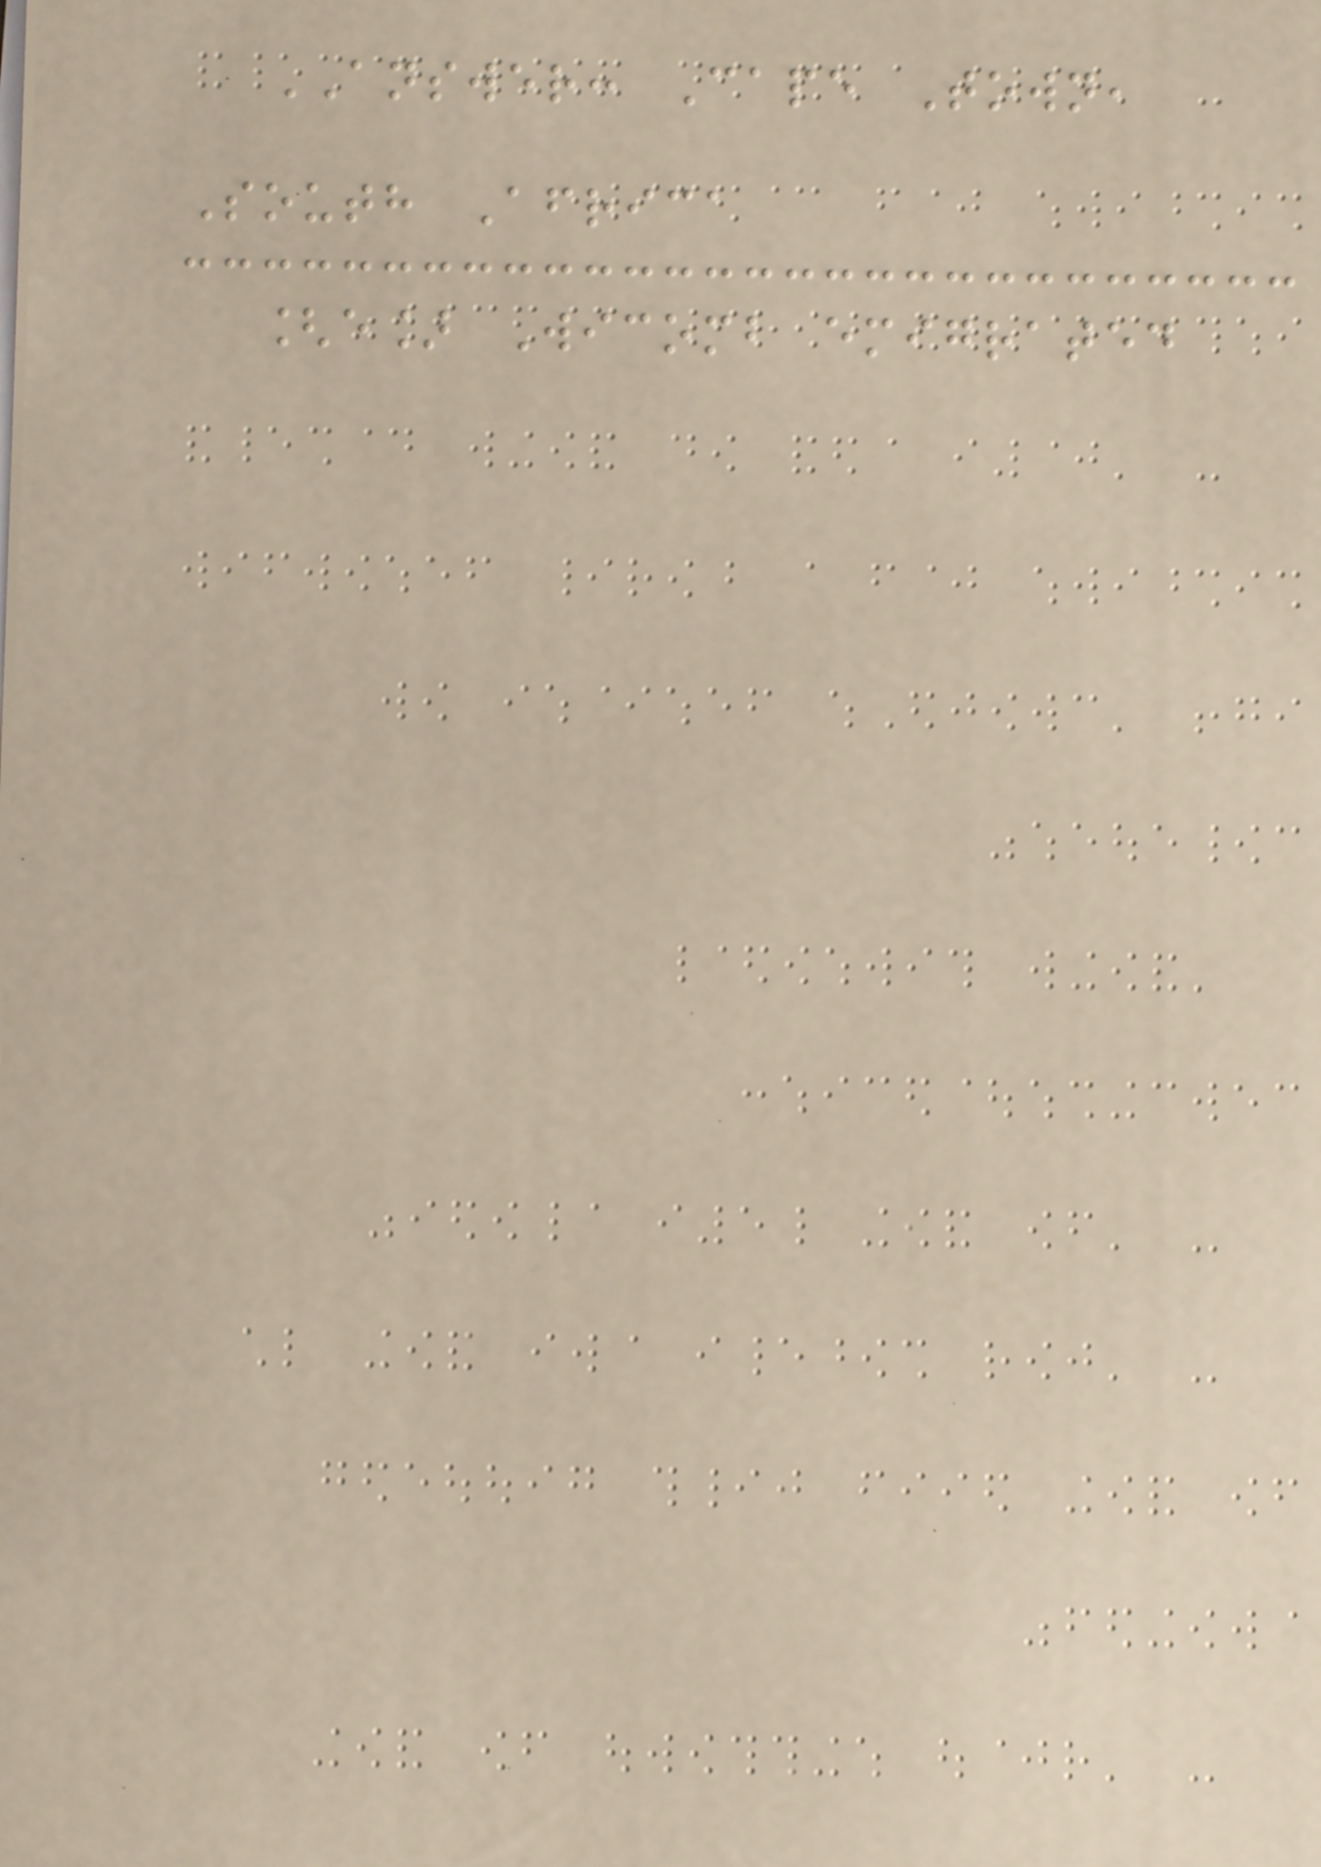ANSWER: Cape Town,
South Africa
[e] Wicomb emigrated
